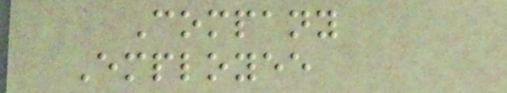Company
Employee
